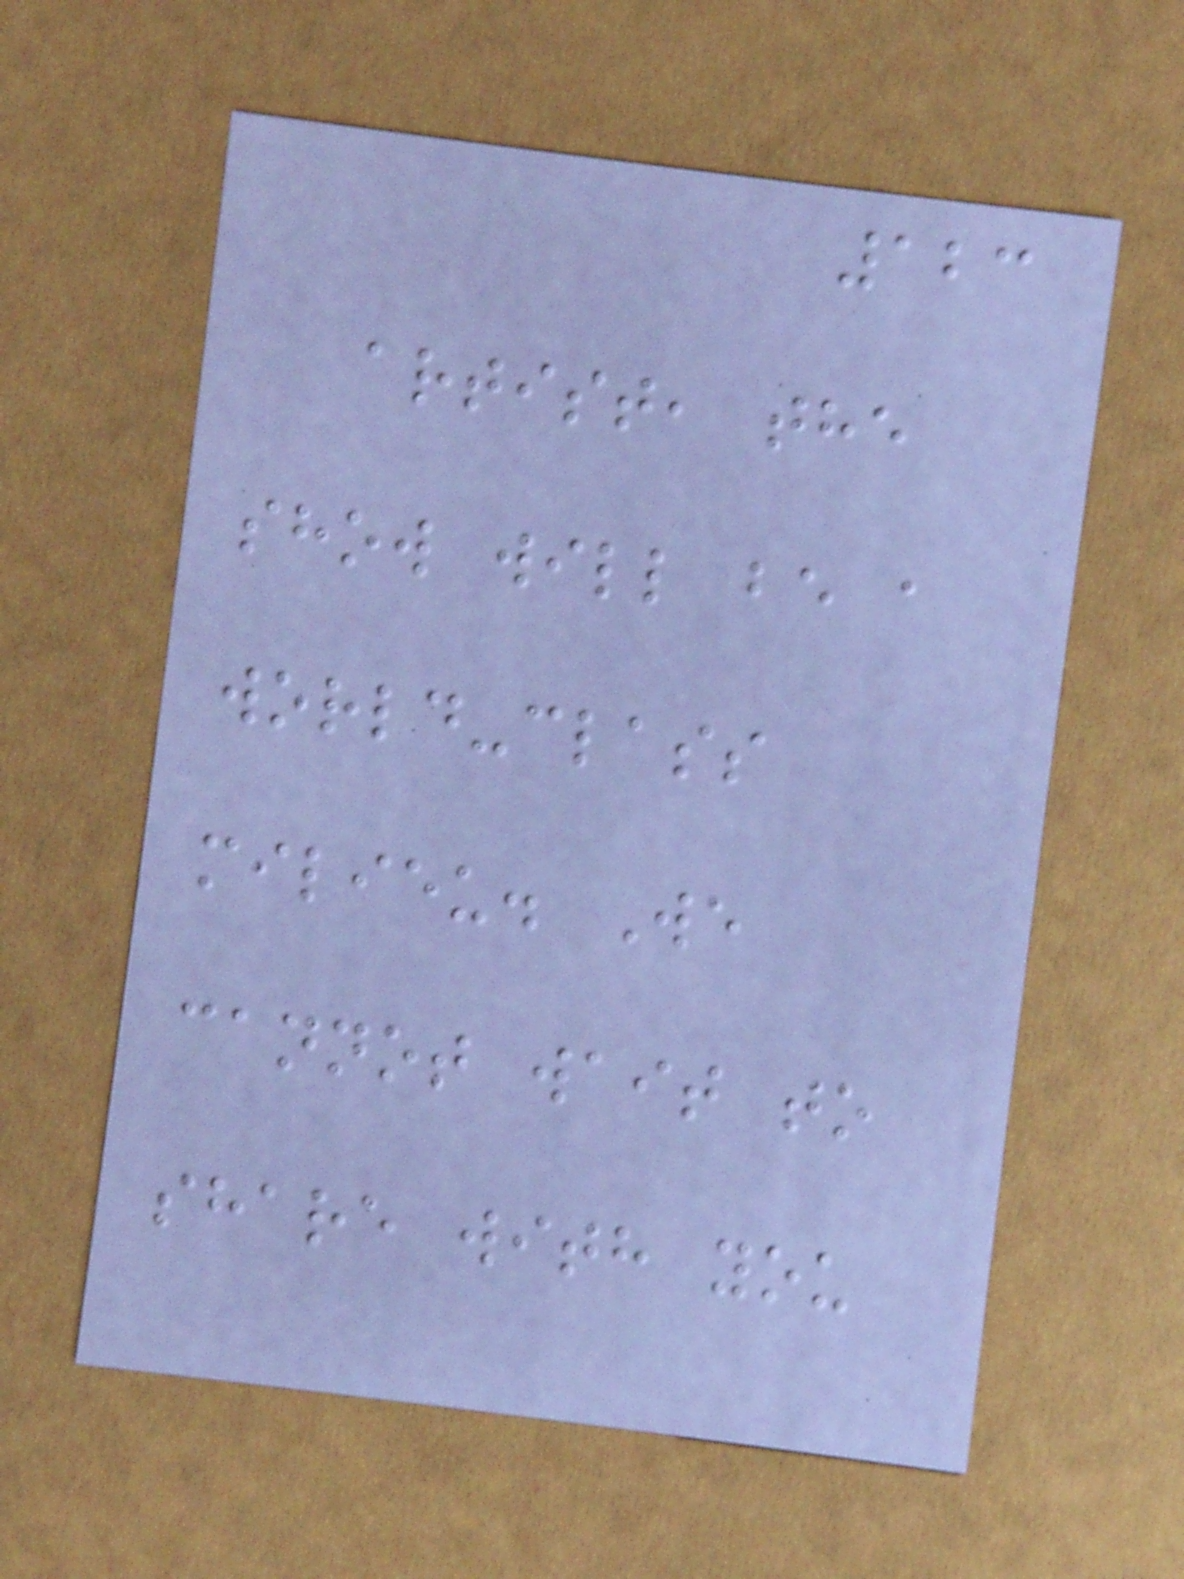123
artist, the
show will be a
world-class
milieu. We
cannot wait to
share with you
